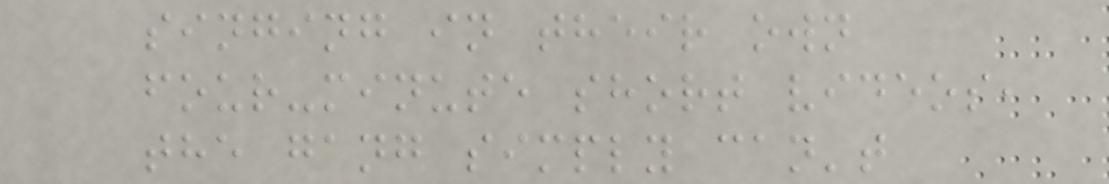singing in their own
four-minute short videos,
the gang simply can't
